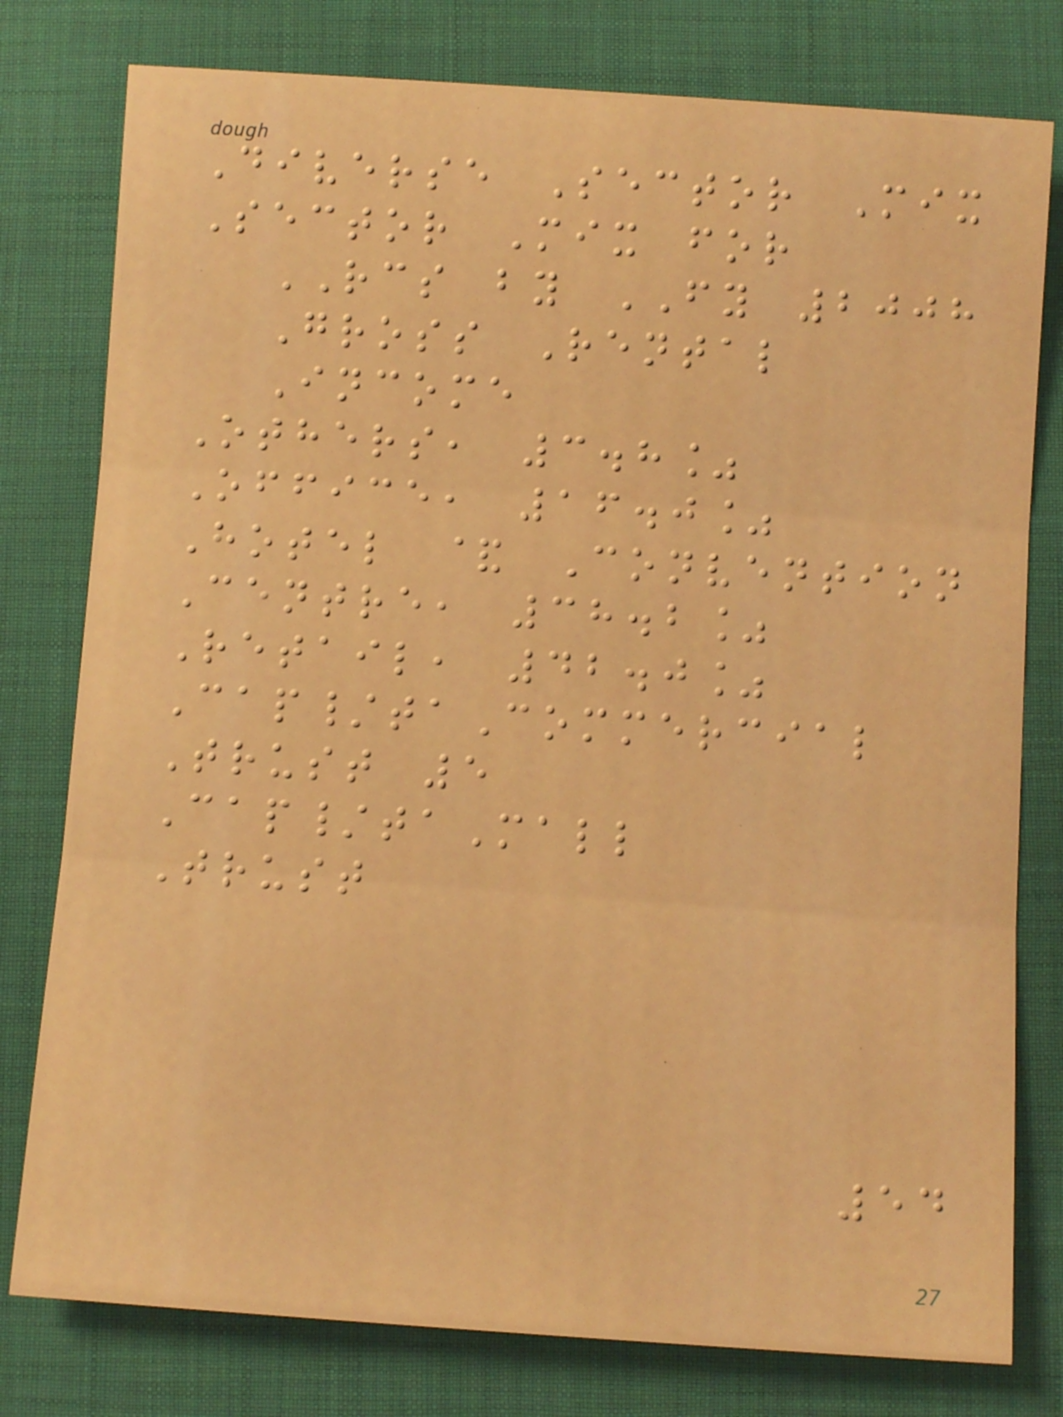Diverse Sector Mix
Sector Mix for
RCS by FY 2008
Gross Rental
Income
Others, 3.8%
Office, 16.0%
Hotel & Convention
Centre, 38.2%
Retail, 42.0%
Cap/taCommercial
Trust 5
Cap/taMall
Trust
54
